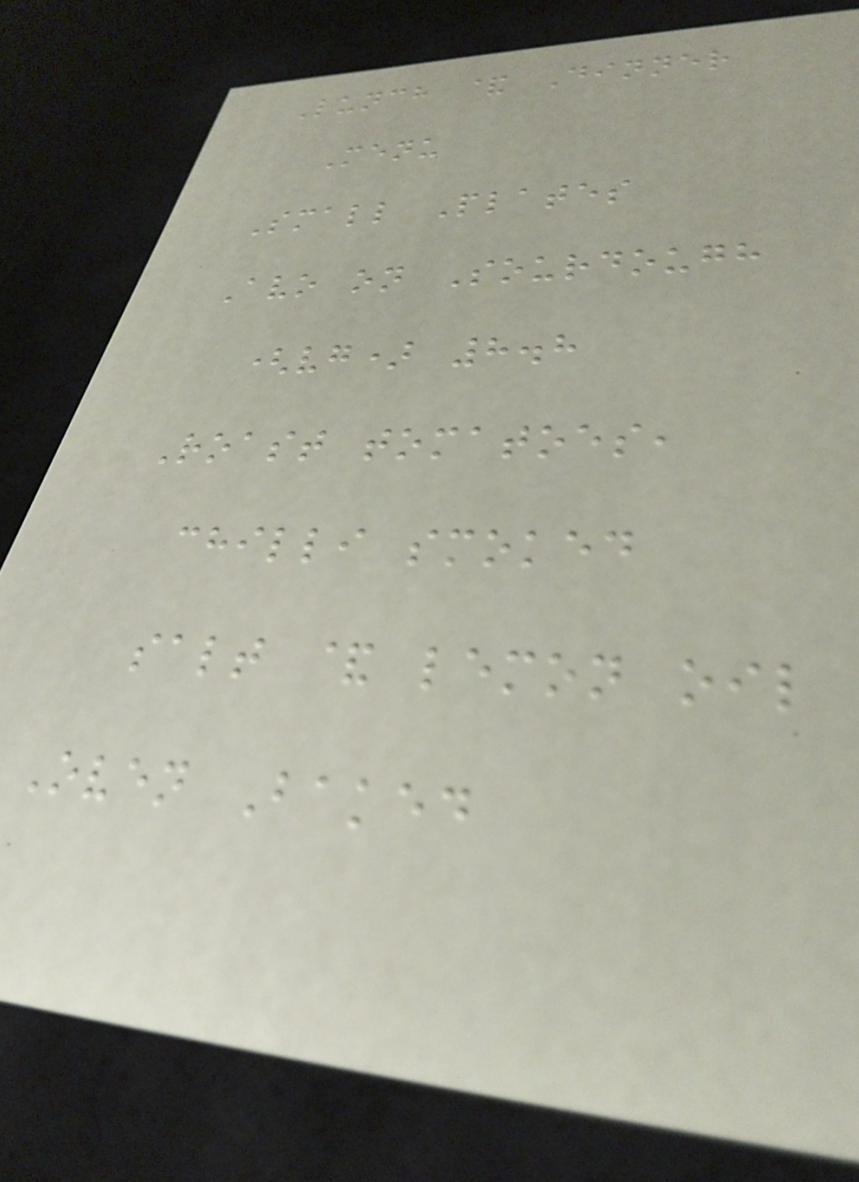Lunch & Dinner
Menu
Small Plates
Avo on Sourdough
(vg) 8.8
Roast tomatoes,
chilli smoked
salt & lemon oil
Oven Baked
